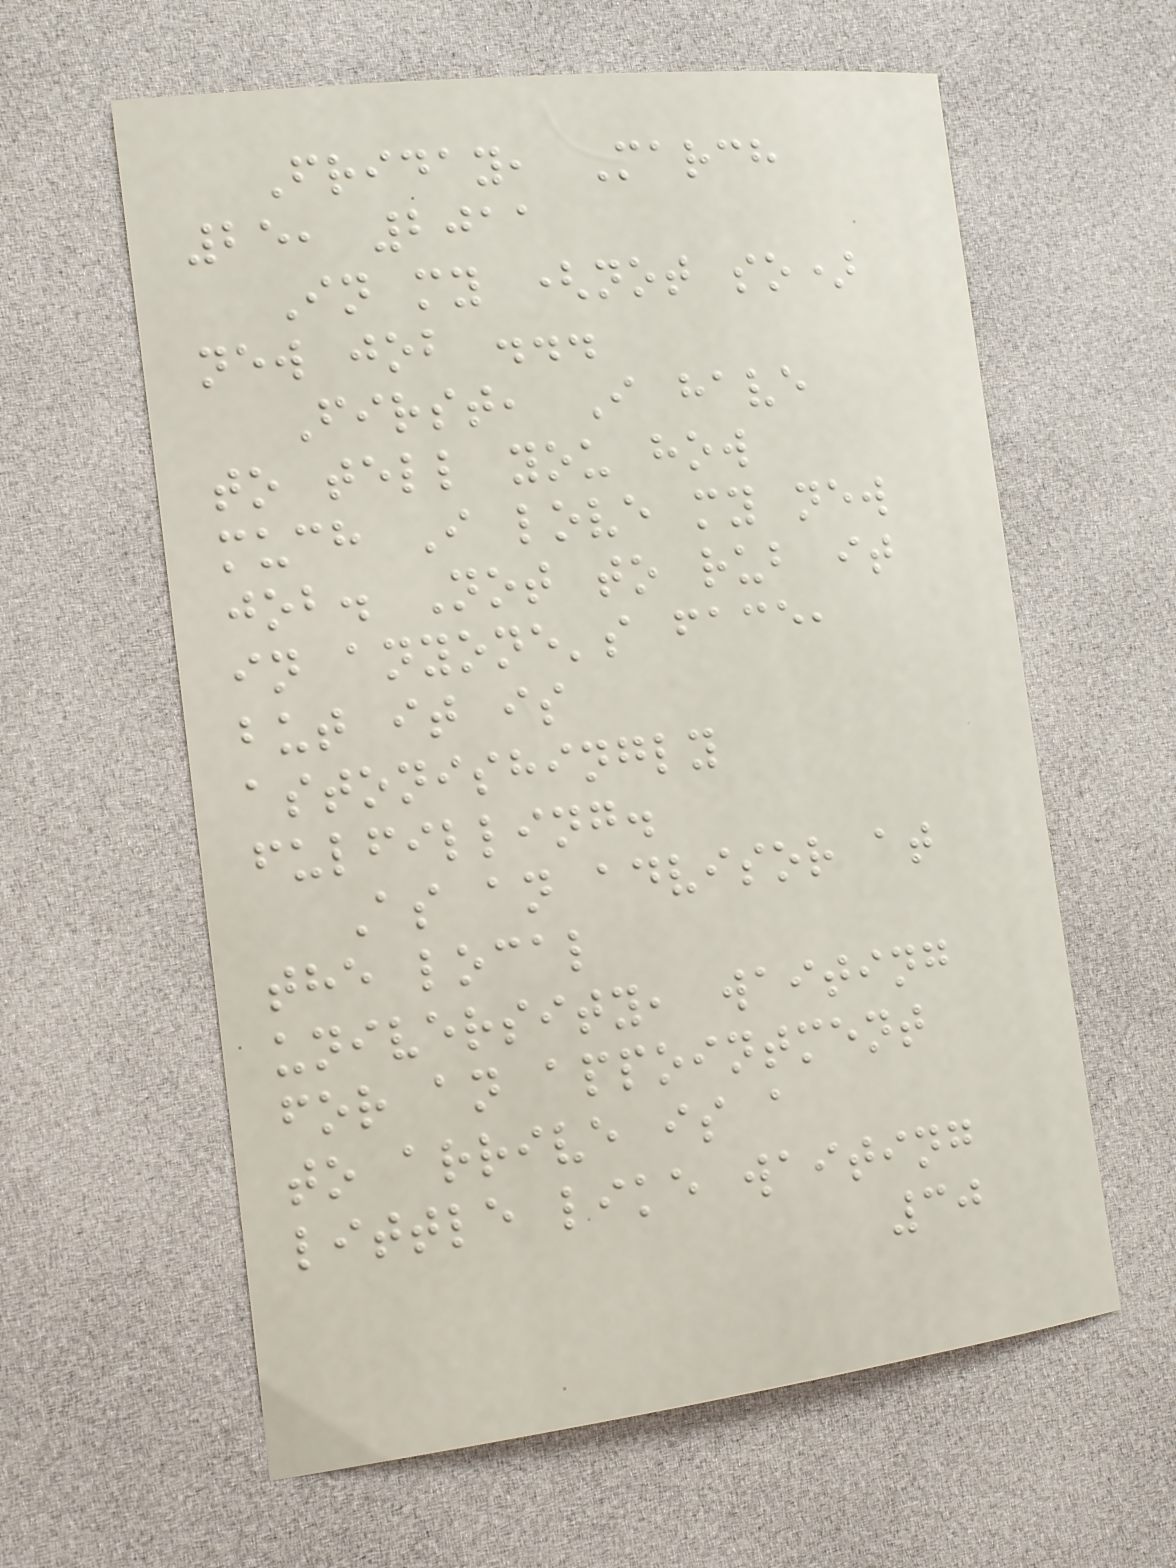Friday, March
25, 2011
In my (not so)
new job ...
First, I have
to tell you how
much I love my new
job. Not to rub it
in anyone's face,
but it is
astonishingly
fulfilling.
As an advisor at
the local
university, waiting
for an appointment
to arrive is a
little like waiting
30
